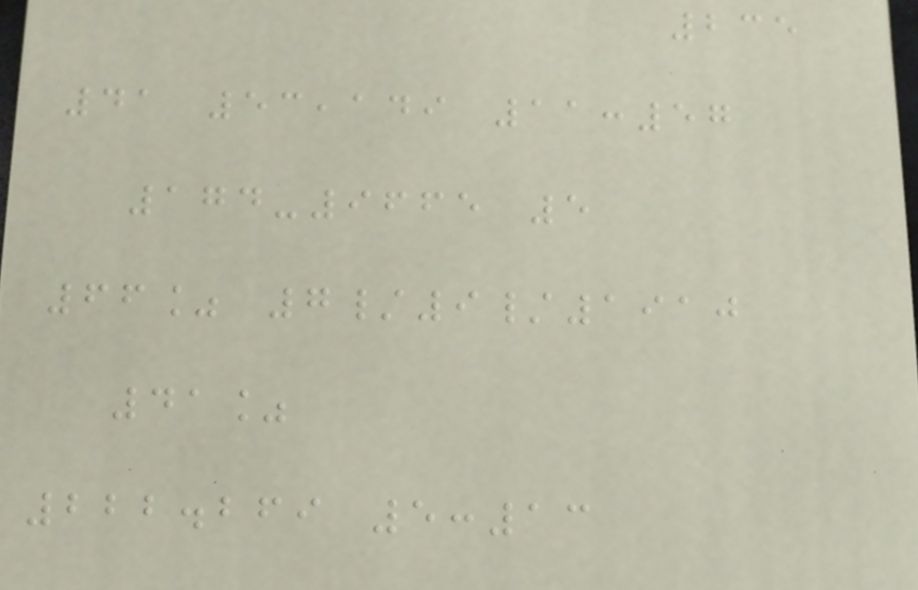235
41 53,149 11:57
174-9665 5
66% 7/9/1910
41%
222.269 5:13
